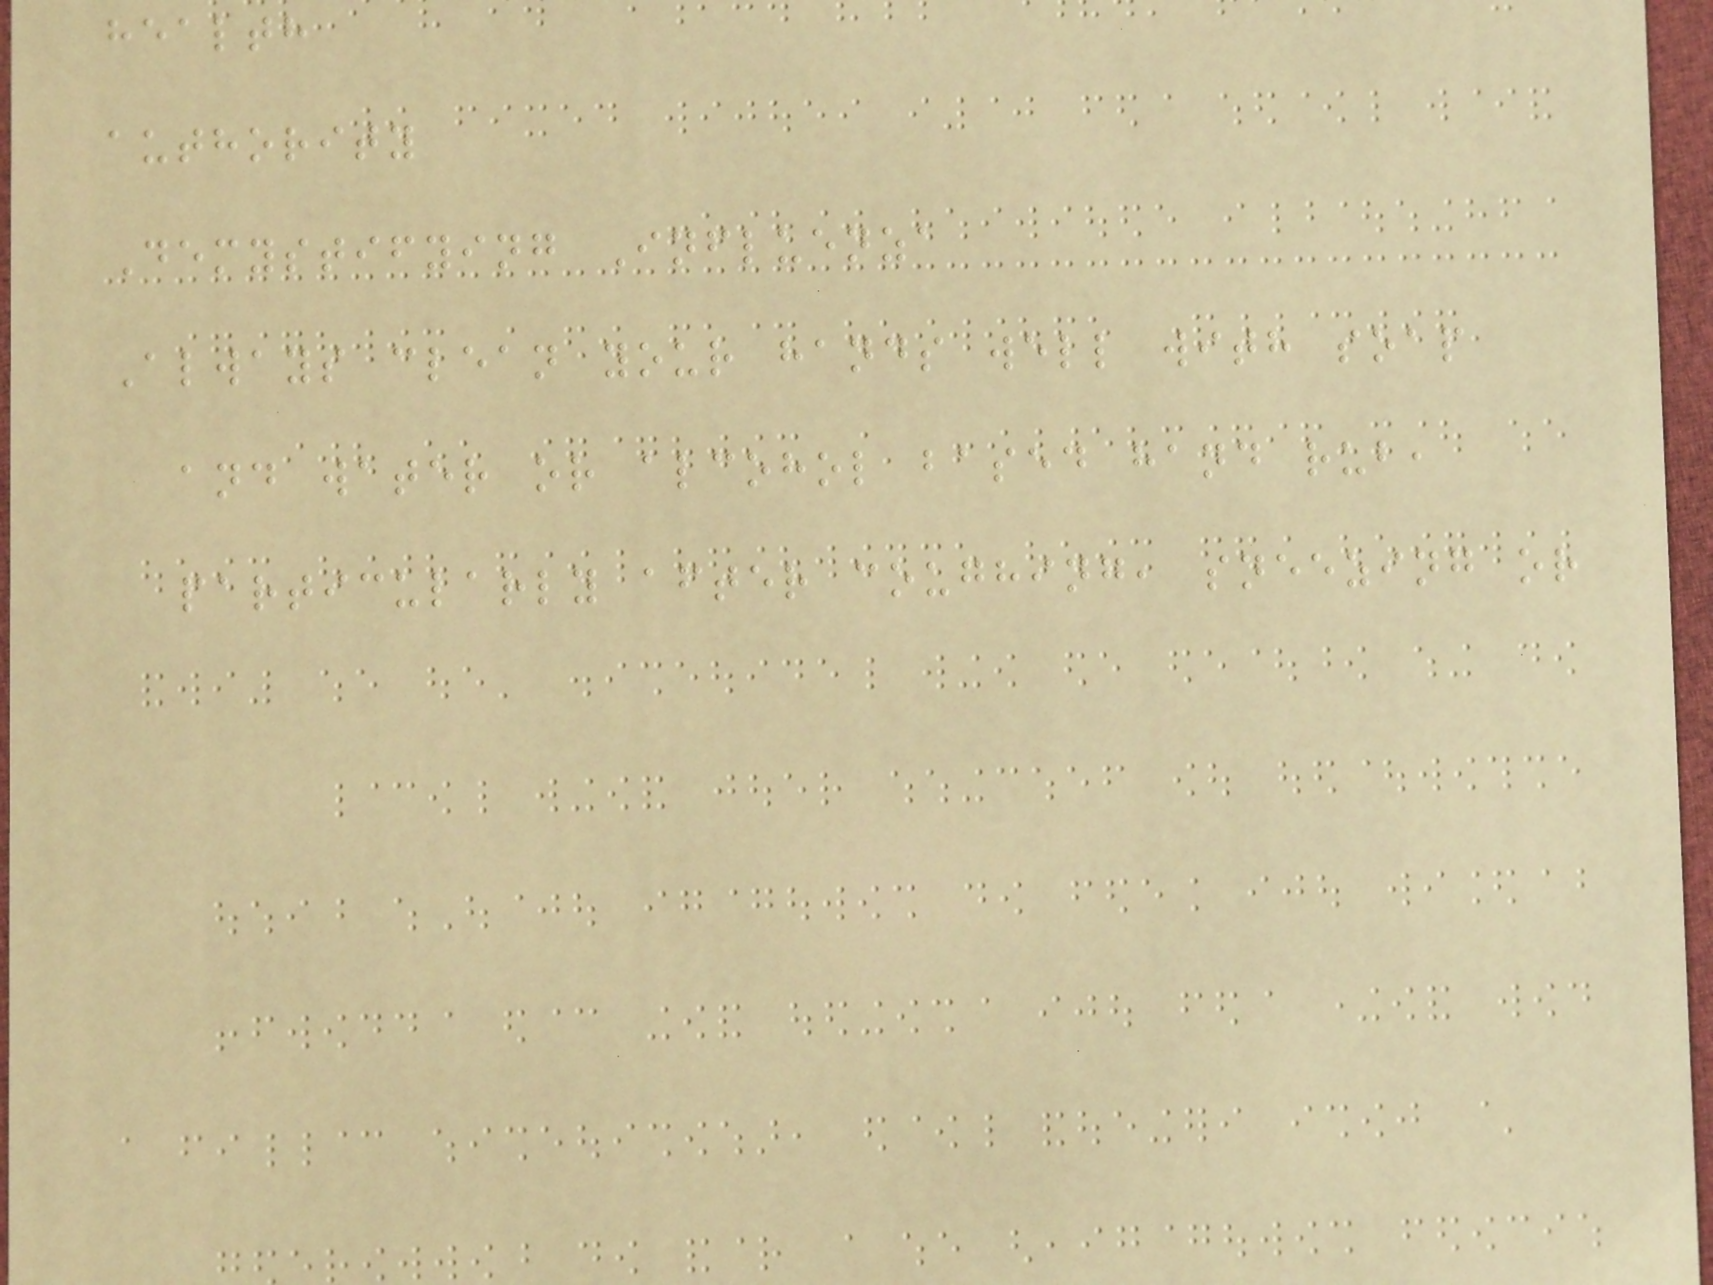health
authority
Demystifying Influenza
Always clean your hands well with soap
and water or alcohol based hand rub,
particularly after coughing, sneezing or
